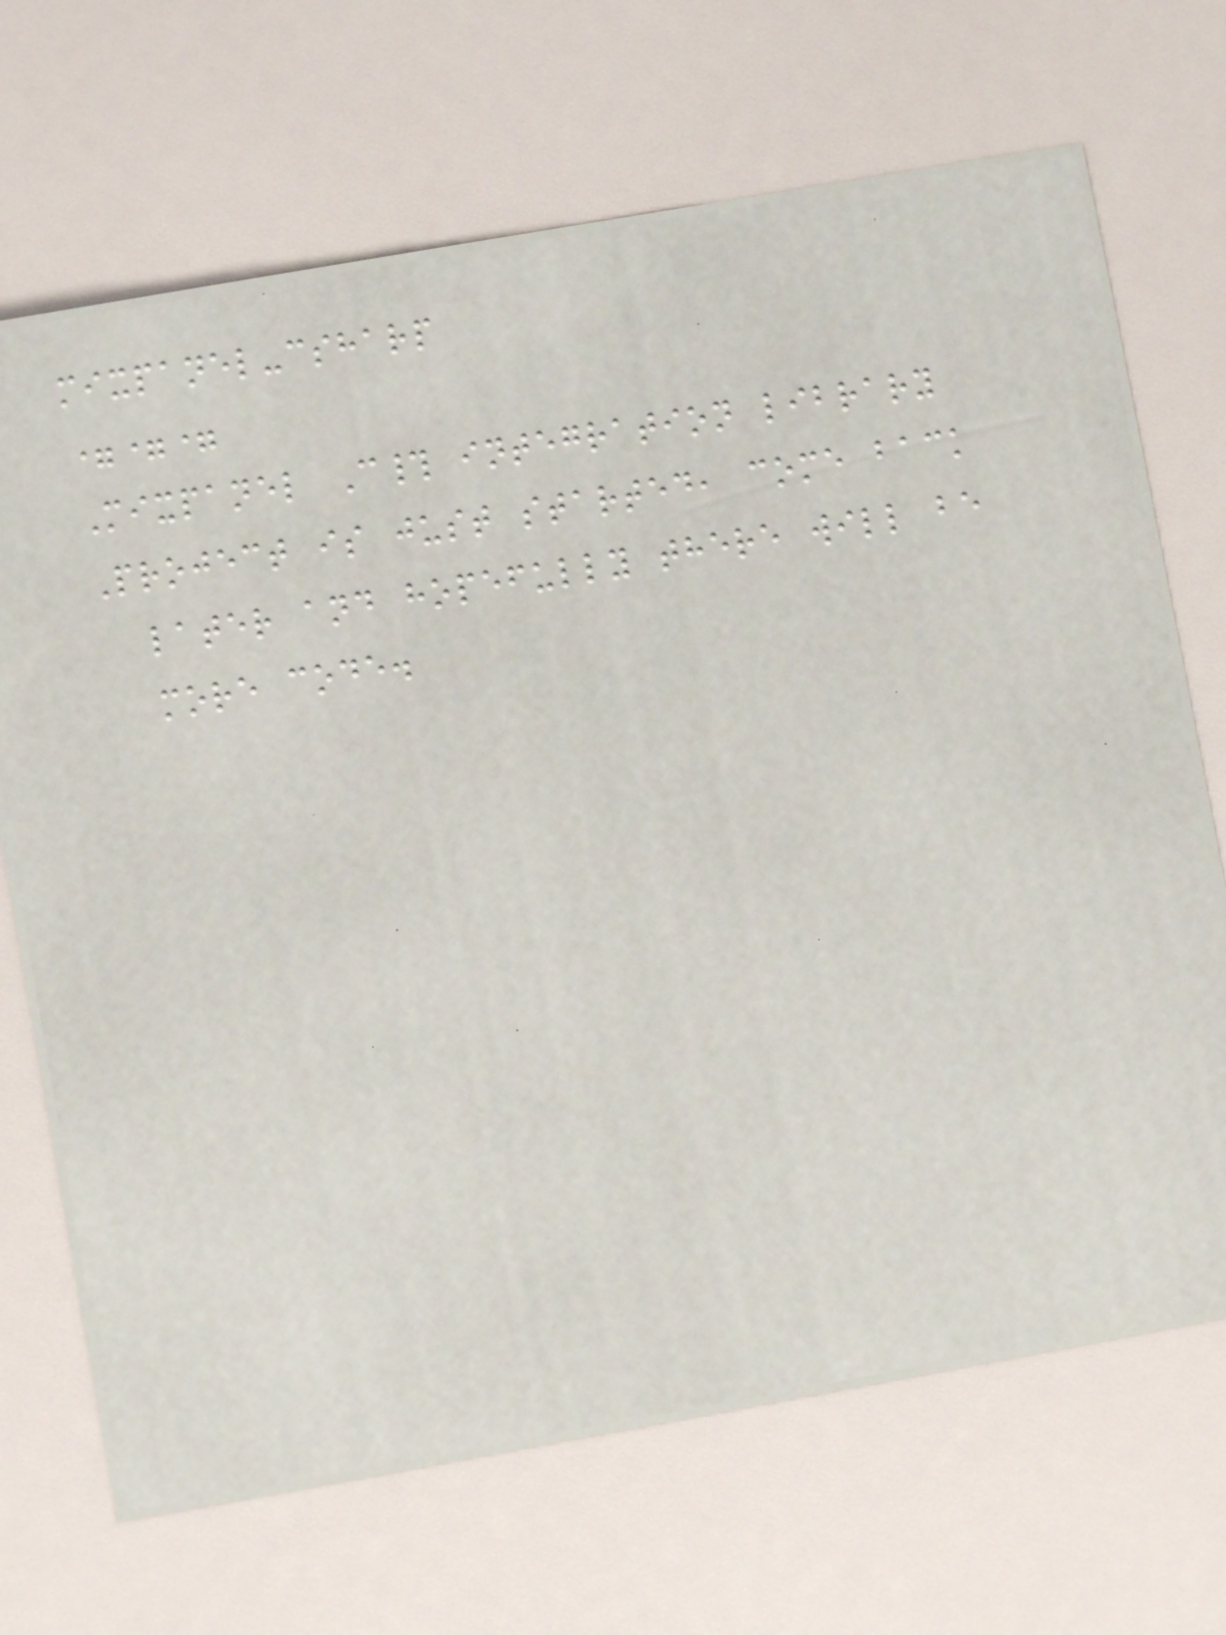mixpanel-csharp
===
Mixpanel C# integration library
Project is just started, come back
later and hopefully there will be
more code.
